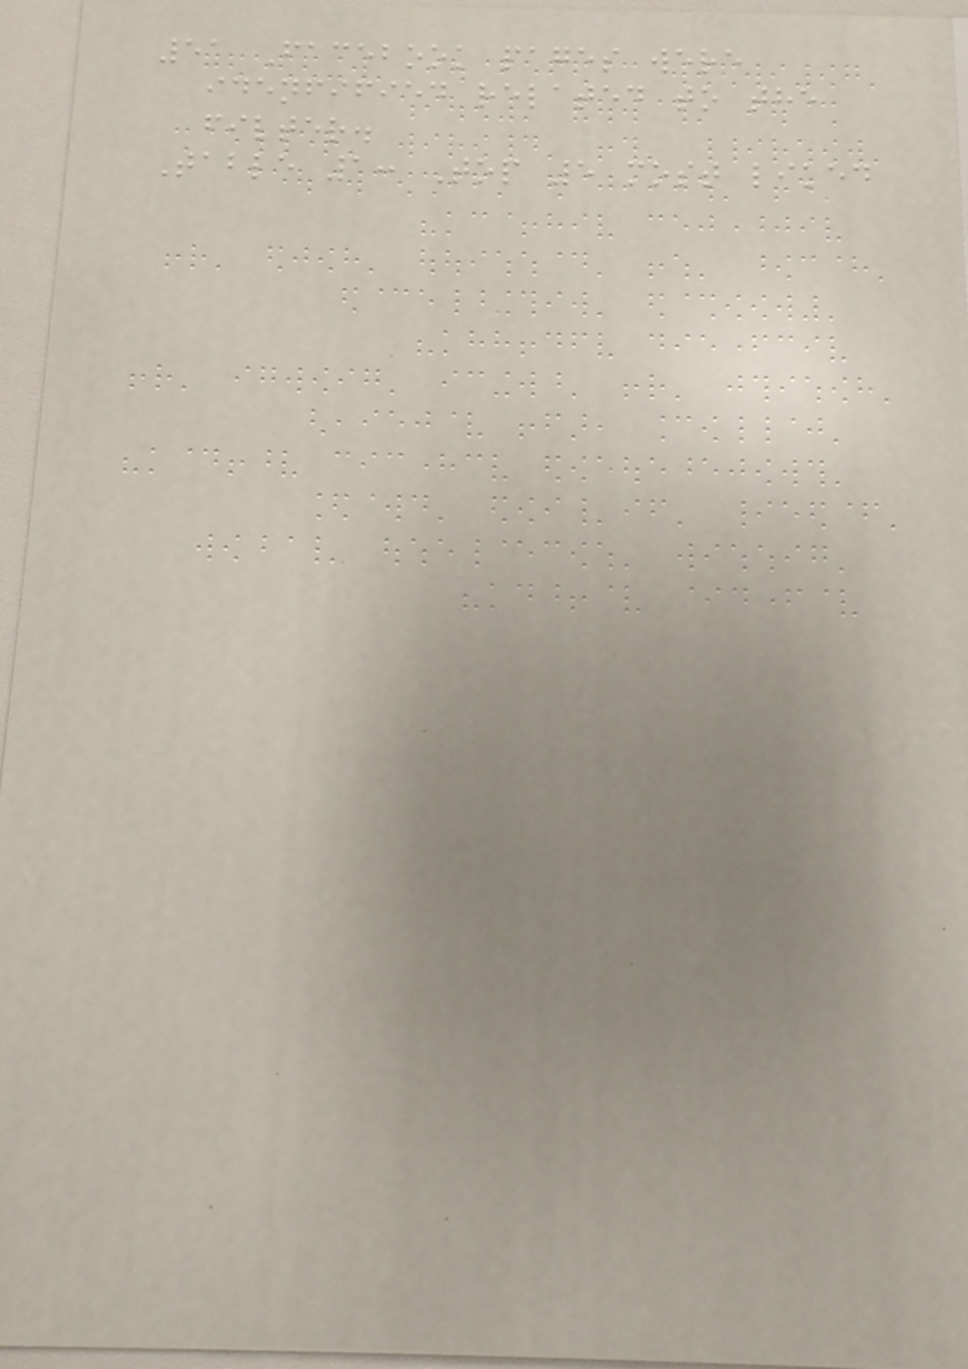51 Facebook pages were
idenfified related to the
filter.
Table 1: Top 5 most liked
